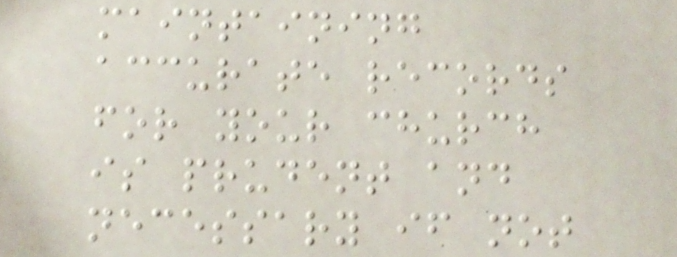maintaining
accurate records
for your church
is prudent and
necessary if not
